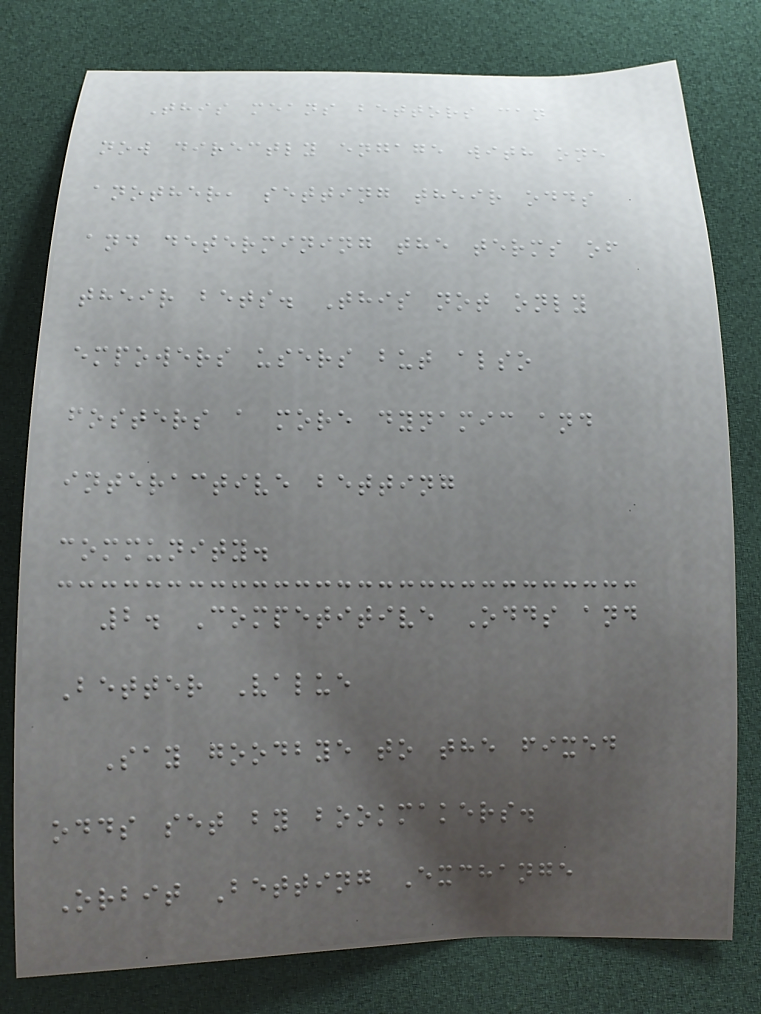This means bettors can
now directly engage with one
another, setting their odds
and determining the terms of
their bets. This not only
empowers users but also
fosters a more dynamic and
interactive betting
community.
2. Competitive Odds and
Better Value
Say goodbye to the fixed
odds set by bookmakers.
Orbit Betting Exchange
